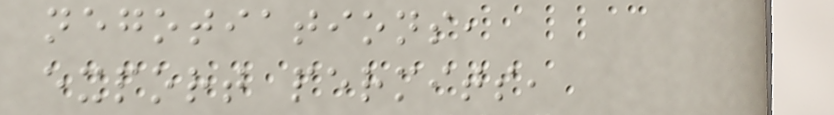negotiations,
export permits,
